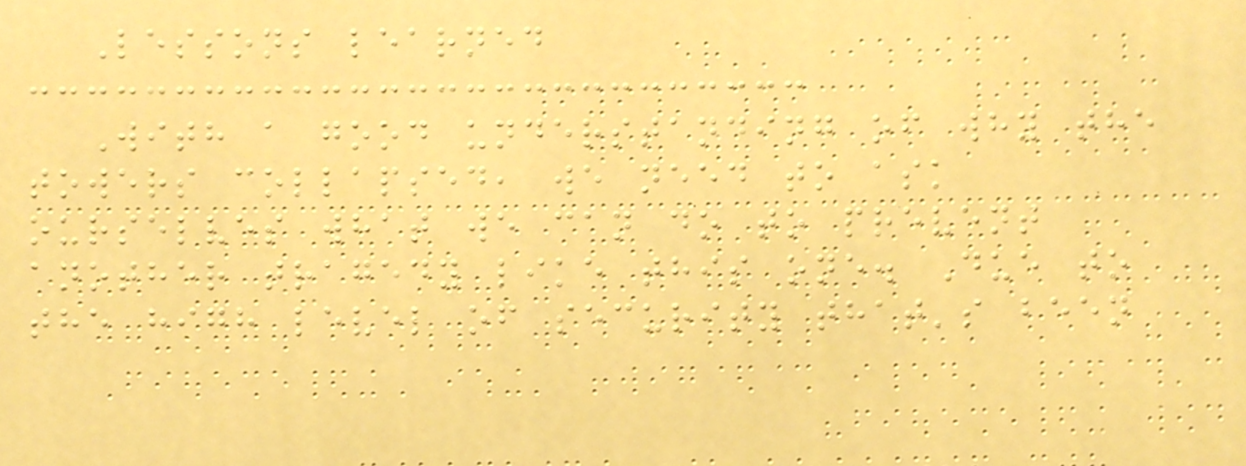Lessons learned
With a good understanding of why the
towers collapsed, we need to ask
ourselves what we can do to prevent
another tragedy like this one. Due to
the high level of security that's been
